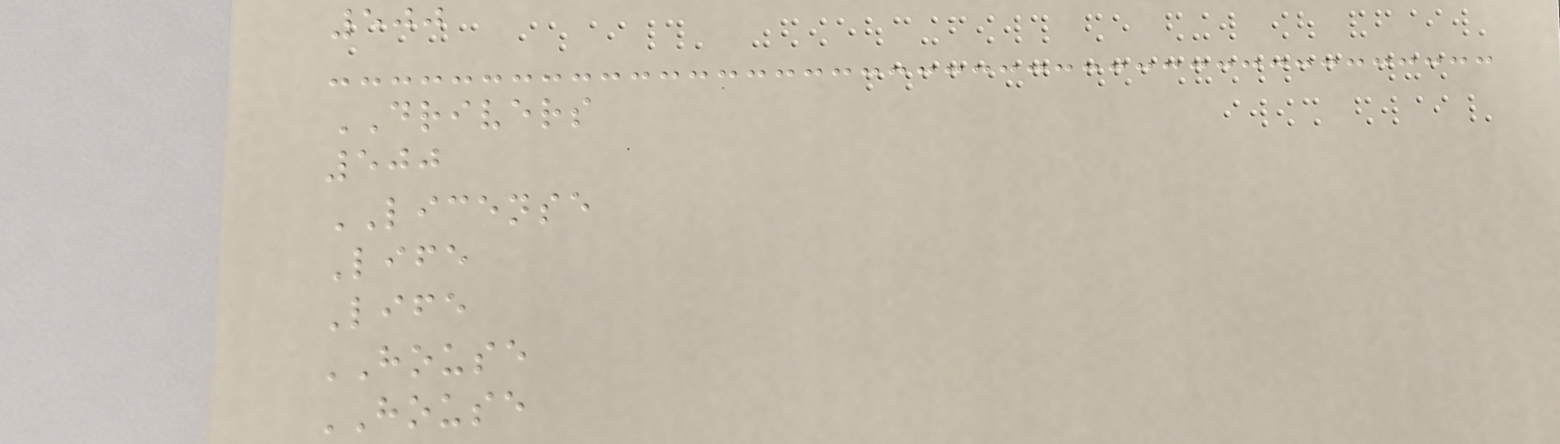500
DRIVERS
500
LICENSE
Life
Life
HOUSE
HOUSE
